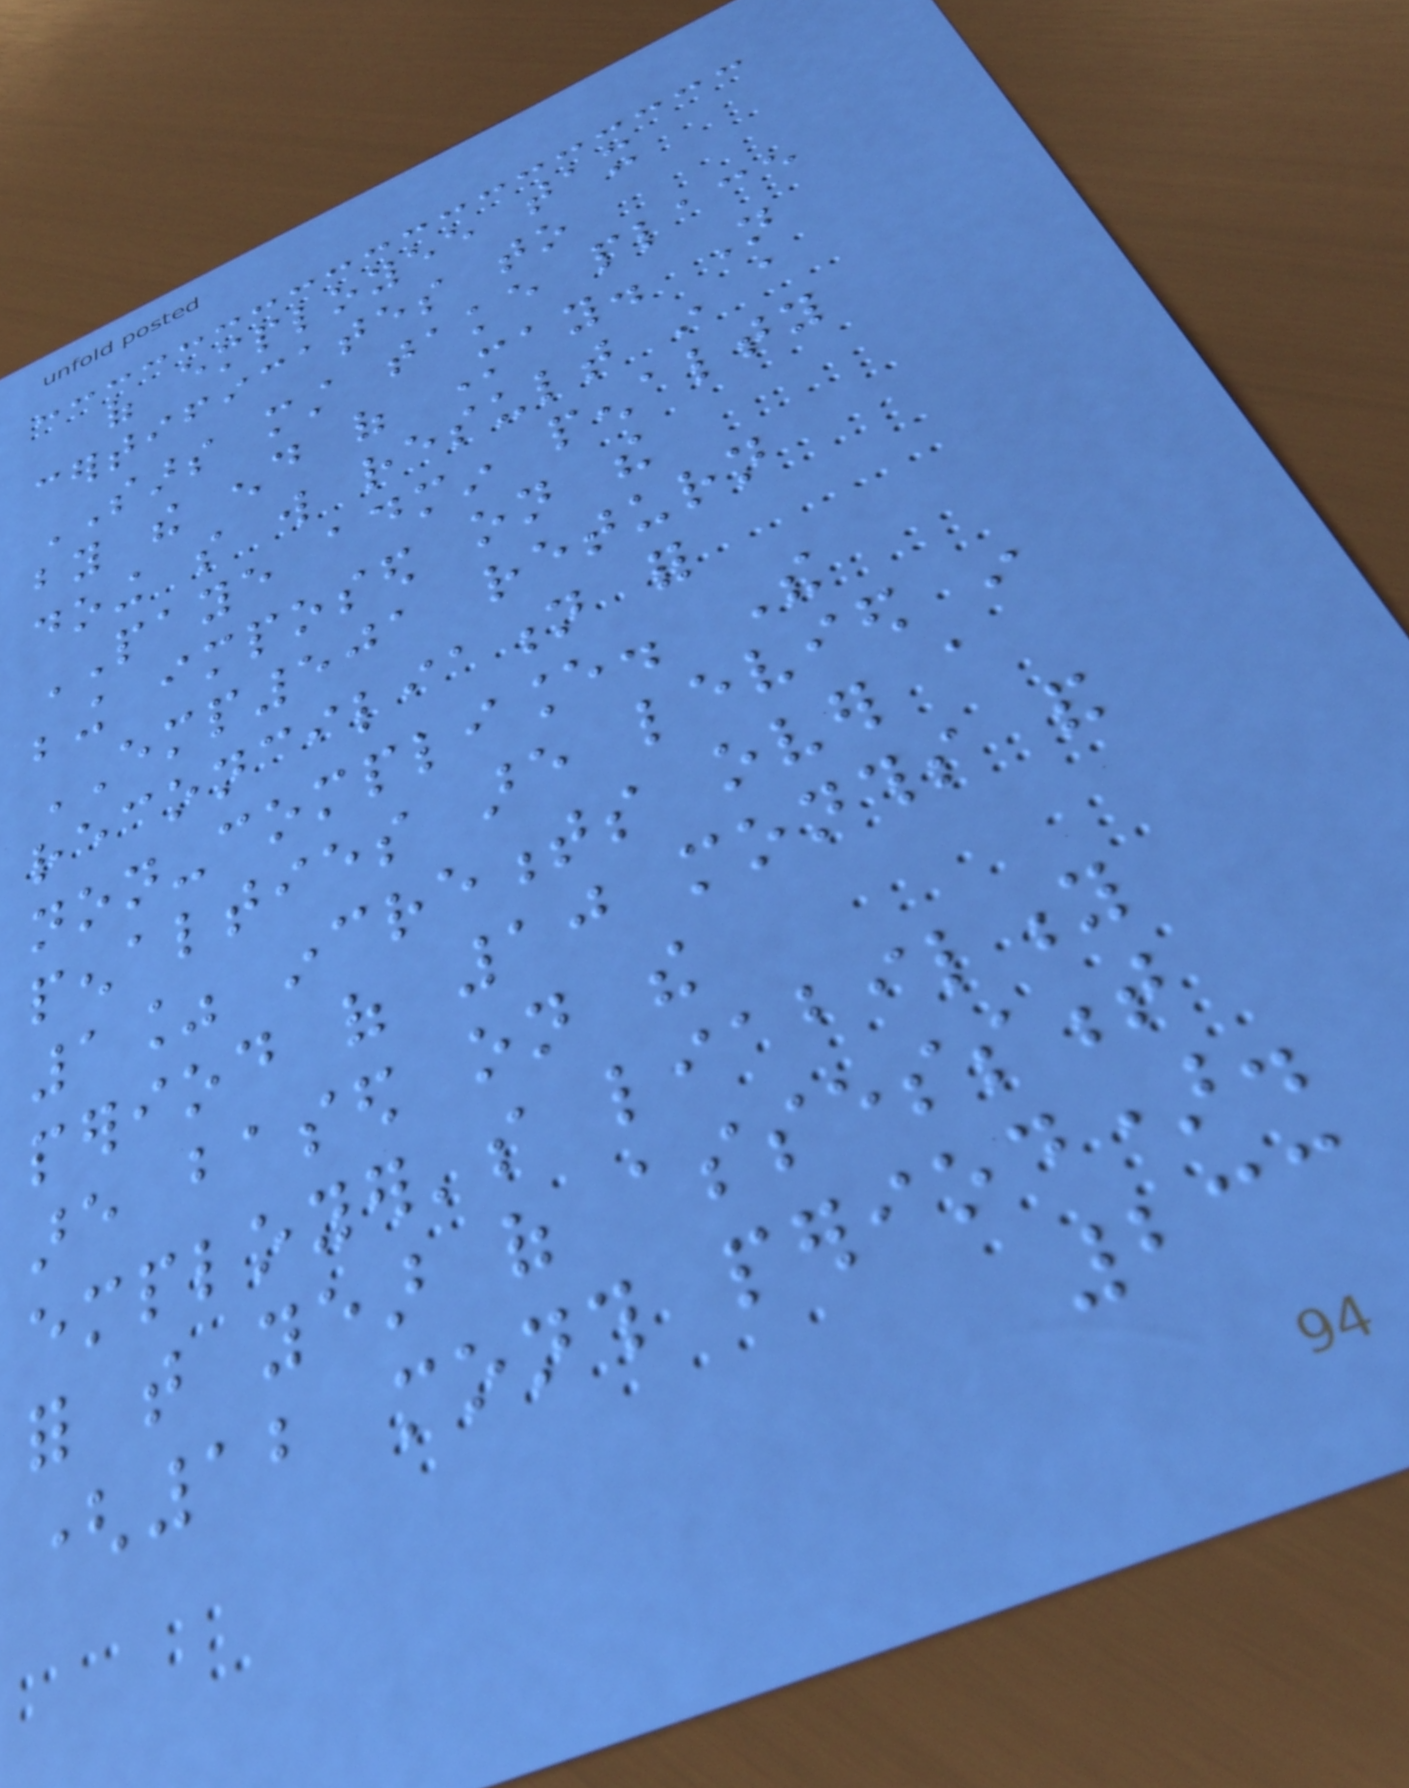of employee tax
certificates to
SARS must take place
by the end of May. Not
doing so will result in a
PAYE admin penalty
being imposed on the
EMP501 return
reconciliation for
non-compliance. The
penalties are levied in
1% increments over a
period of 10 months and
are based on the
employer's liability
for that year of assessment
(12 month period).
233
